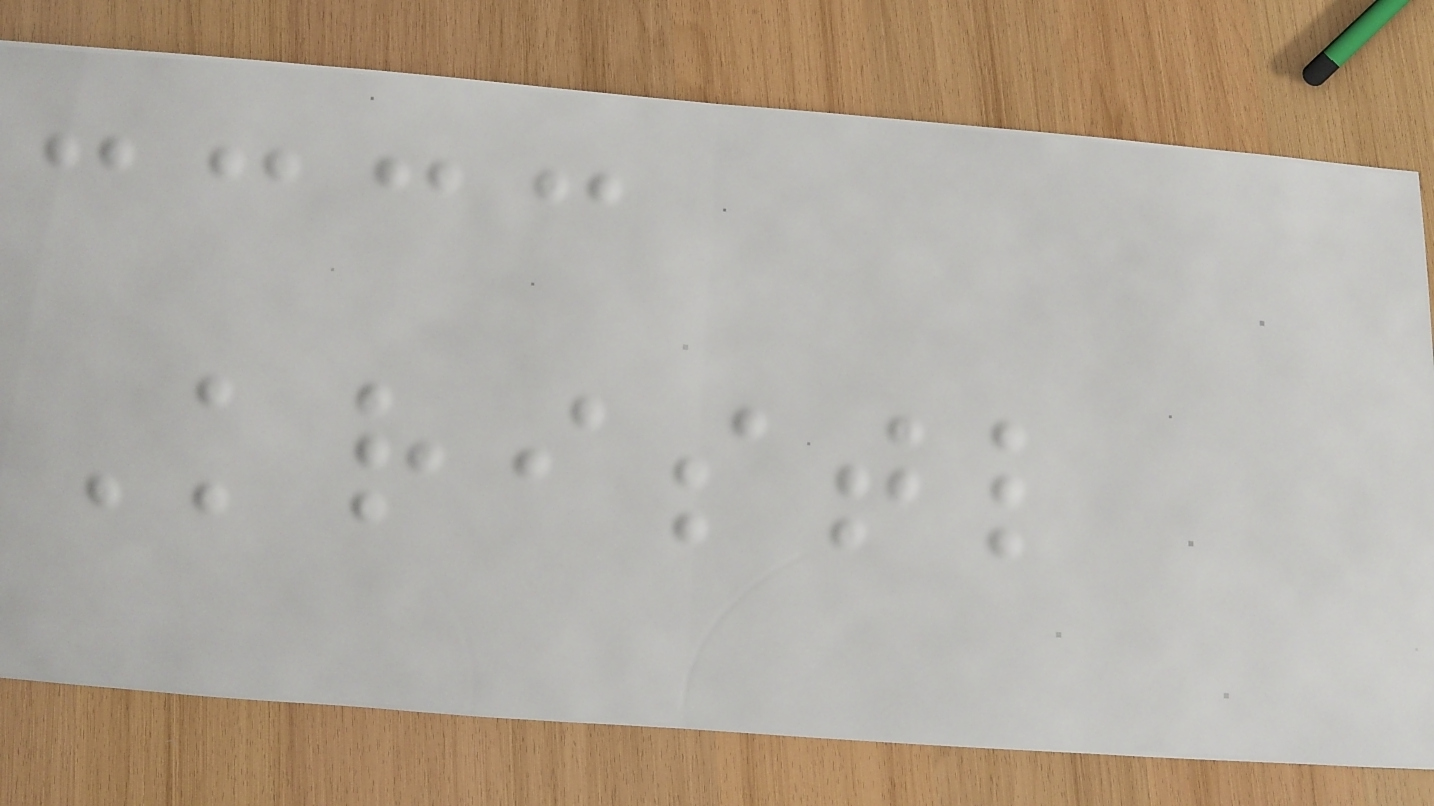Kristl
